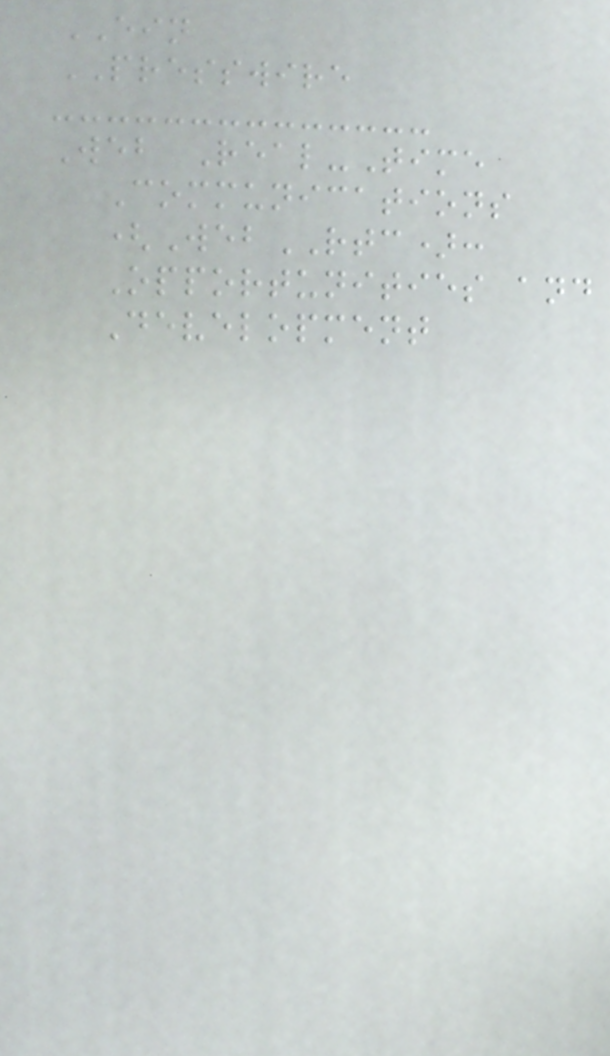EIN
PRESSWIRE
Web Real-Time
Communications
(WebRTC):
Opportunities and
Development
